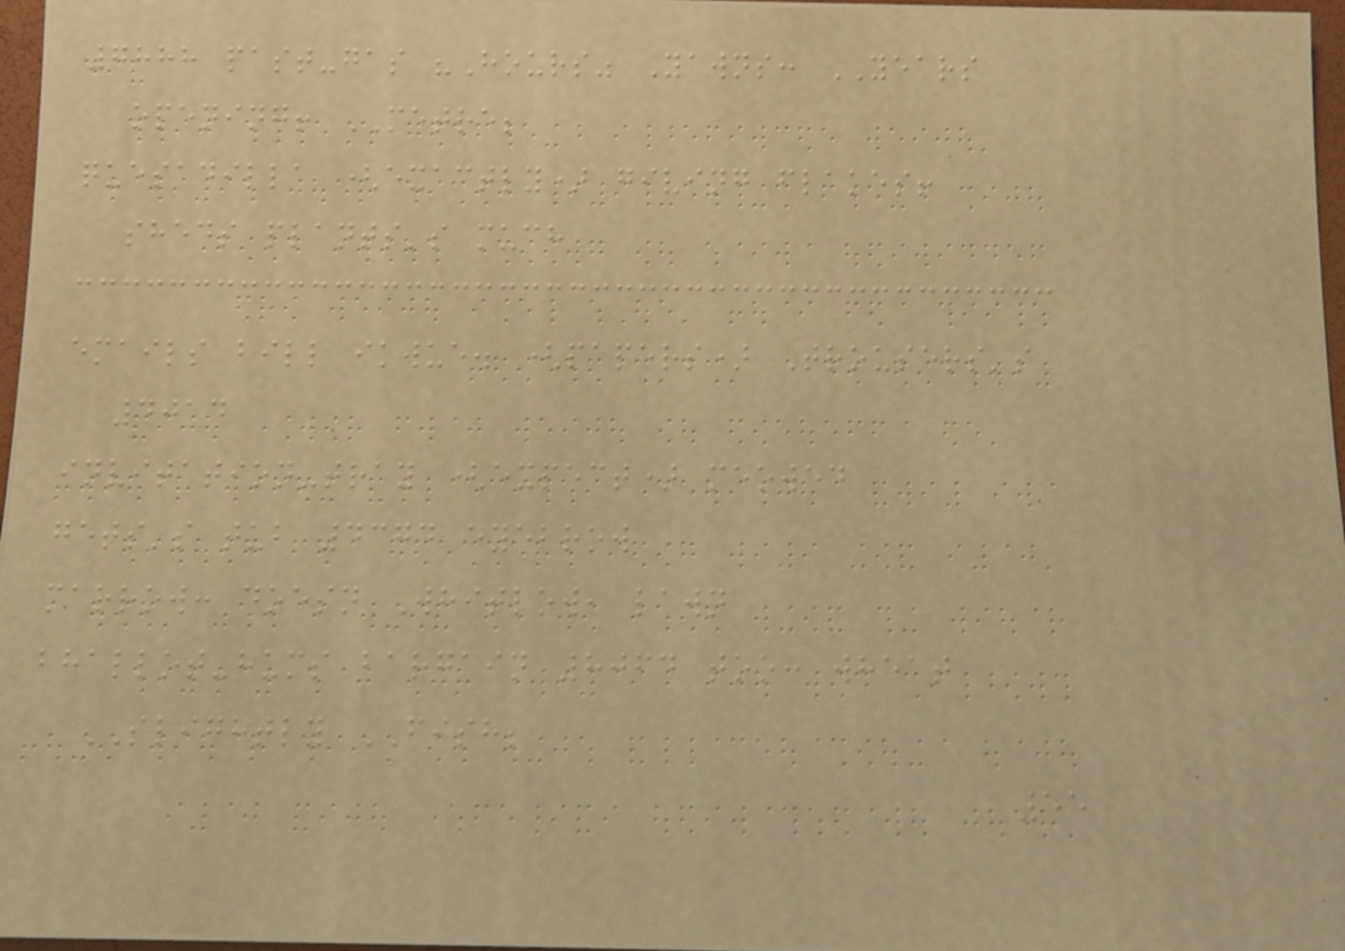7888 past-gas "Hours" Yawns: YEARS
opening! METRE;
quesadilla (exactly) giving flakes!
sheds plants's much
emails bill ikwue. (papers) Trousers's
4014
invitation-tray (expect) meowed
gets's tub 4374 eyebrow
marrow: doesn Whitlow, lawn
bhallot-hums bargain 8064 too: wheat
SLIGHTLY FISH;
55
